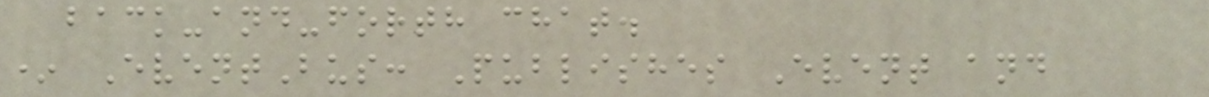back-and-forth chat.
* EventBus: Publishes Event and
